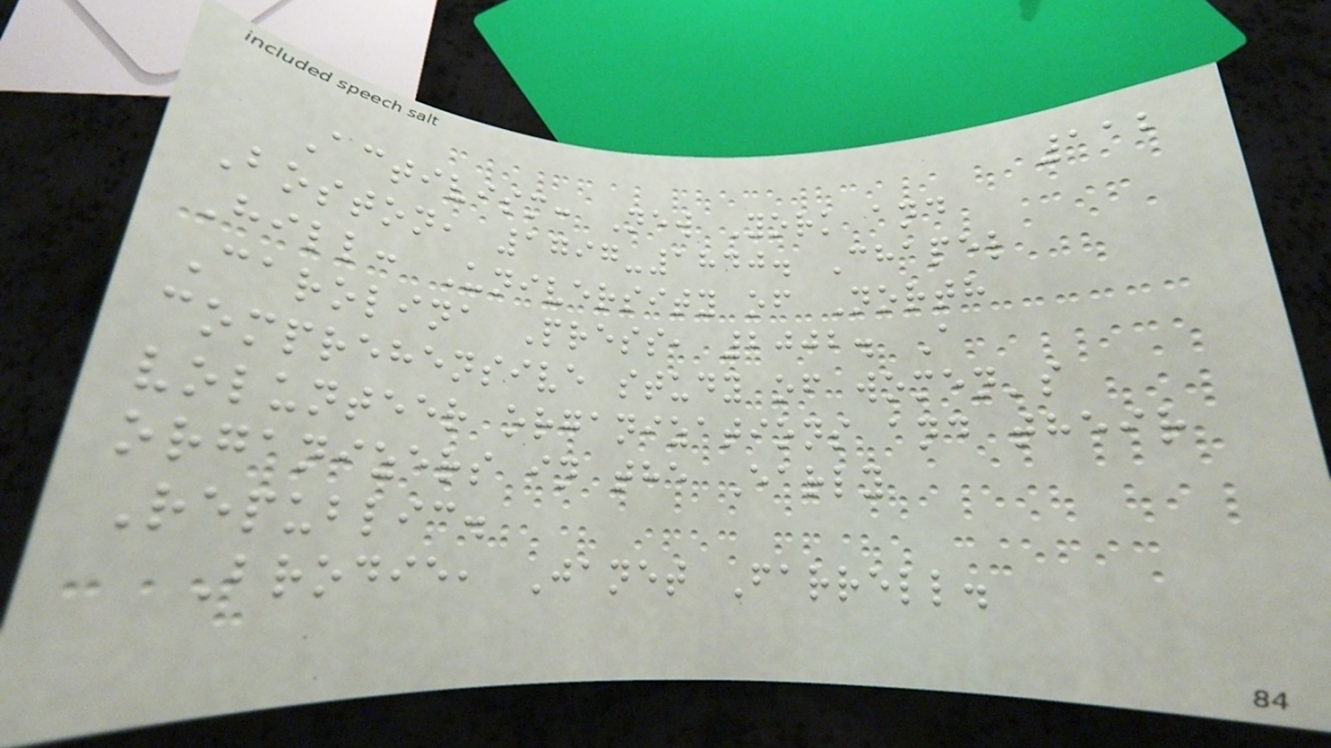112
Activism: New York and
Boston, 1797-1840. Chapel
Hill: University of North
Carolina Press, 2002. A
comprehensive study of women's
volunteer organizations and their
organizers in the Early
Republic.
Brodie, Janet Farrell.
